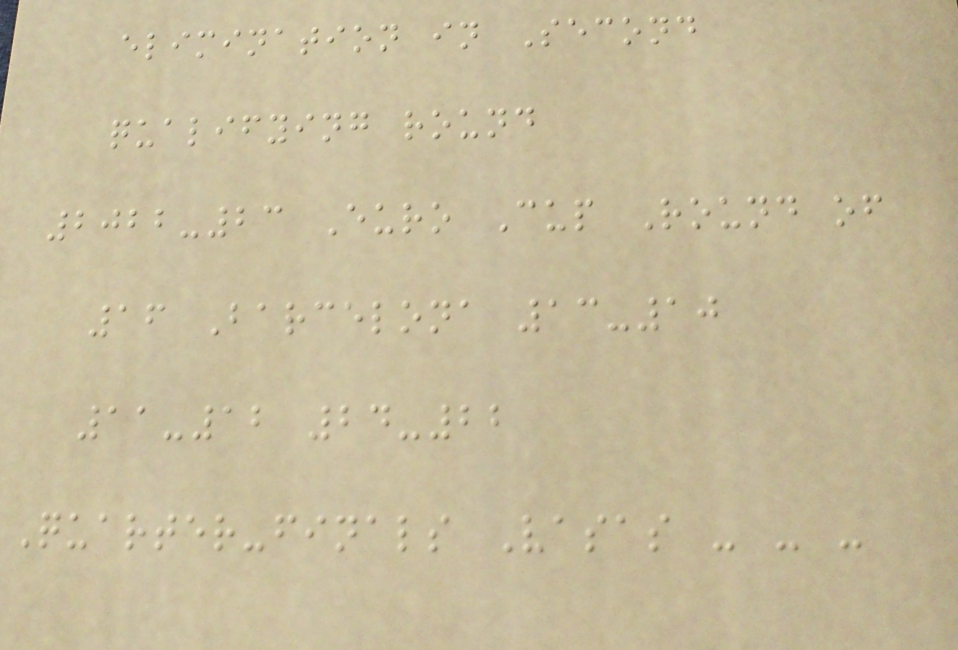elimination in Second
qualifying round
2022-23 Euro Cup Round of
16 Barcelona 13-10
11-12 24-22
Quarter-finals Vasas - - -
